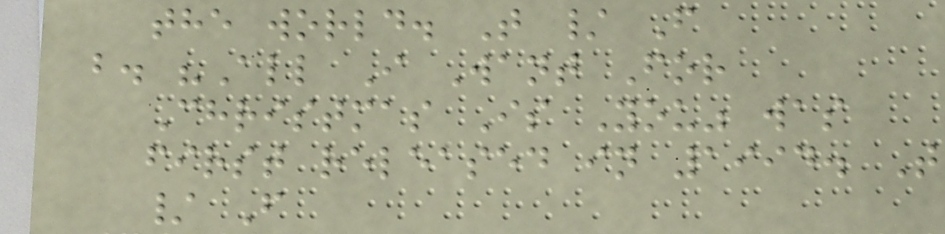the world. T / F
b. "All I Want For
Christmas Is You" was
first released in 1994. T
/ F
